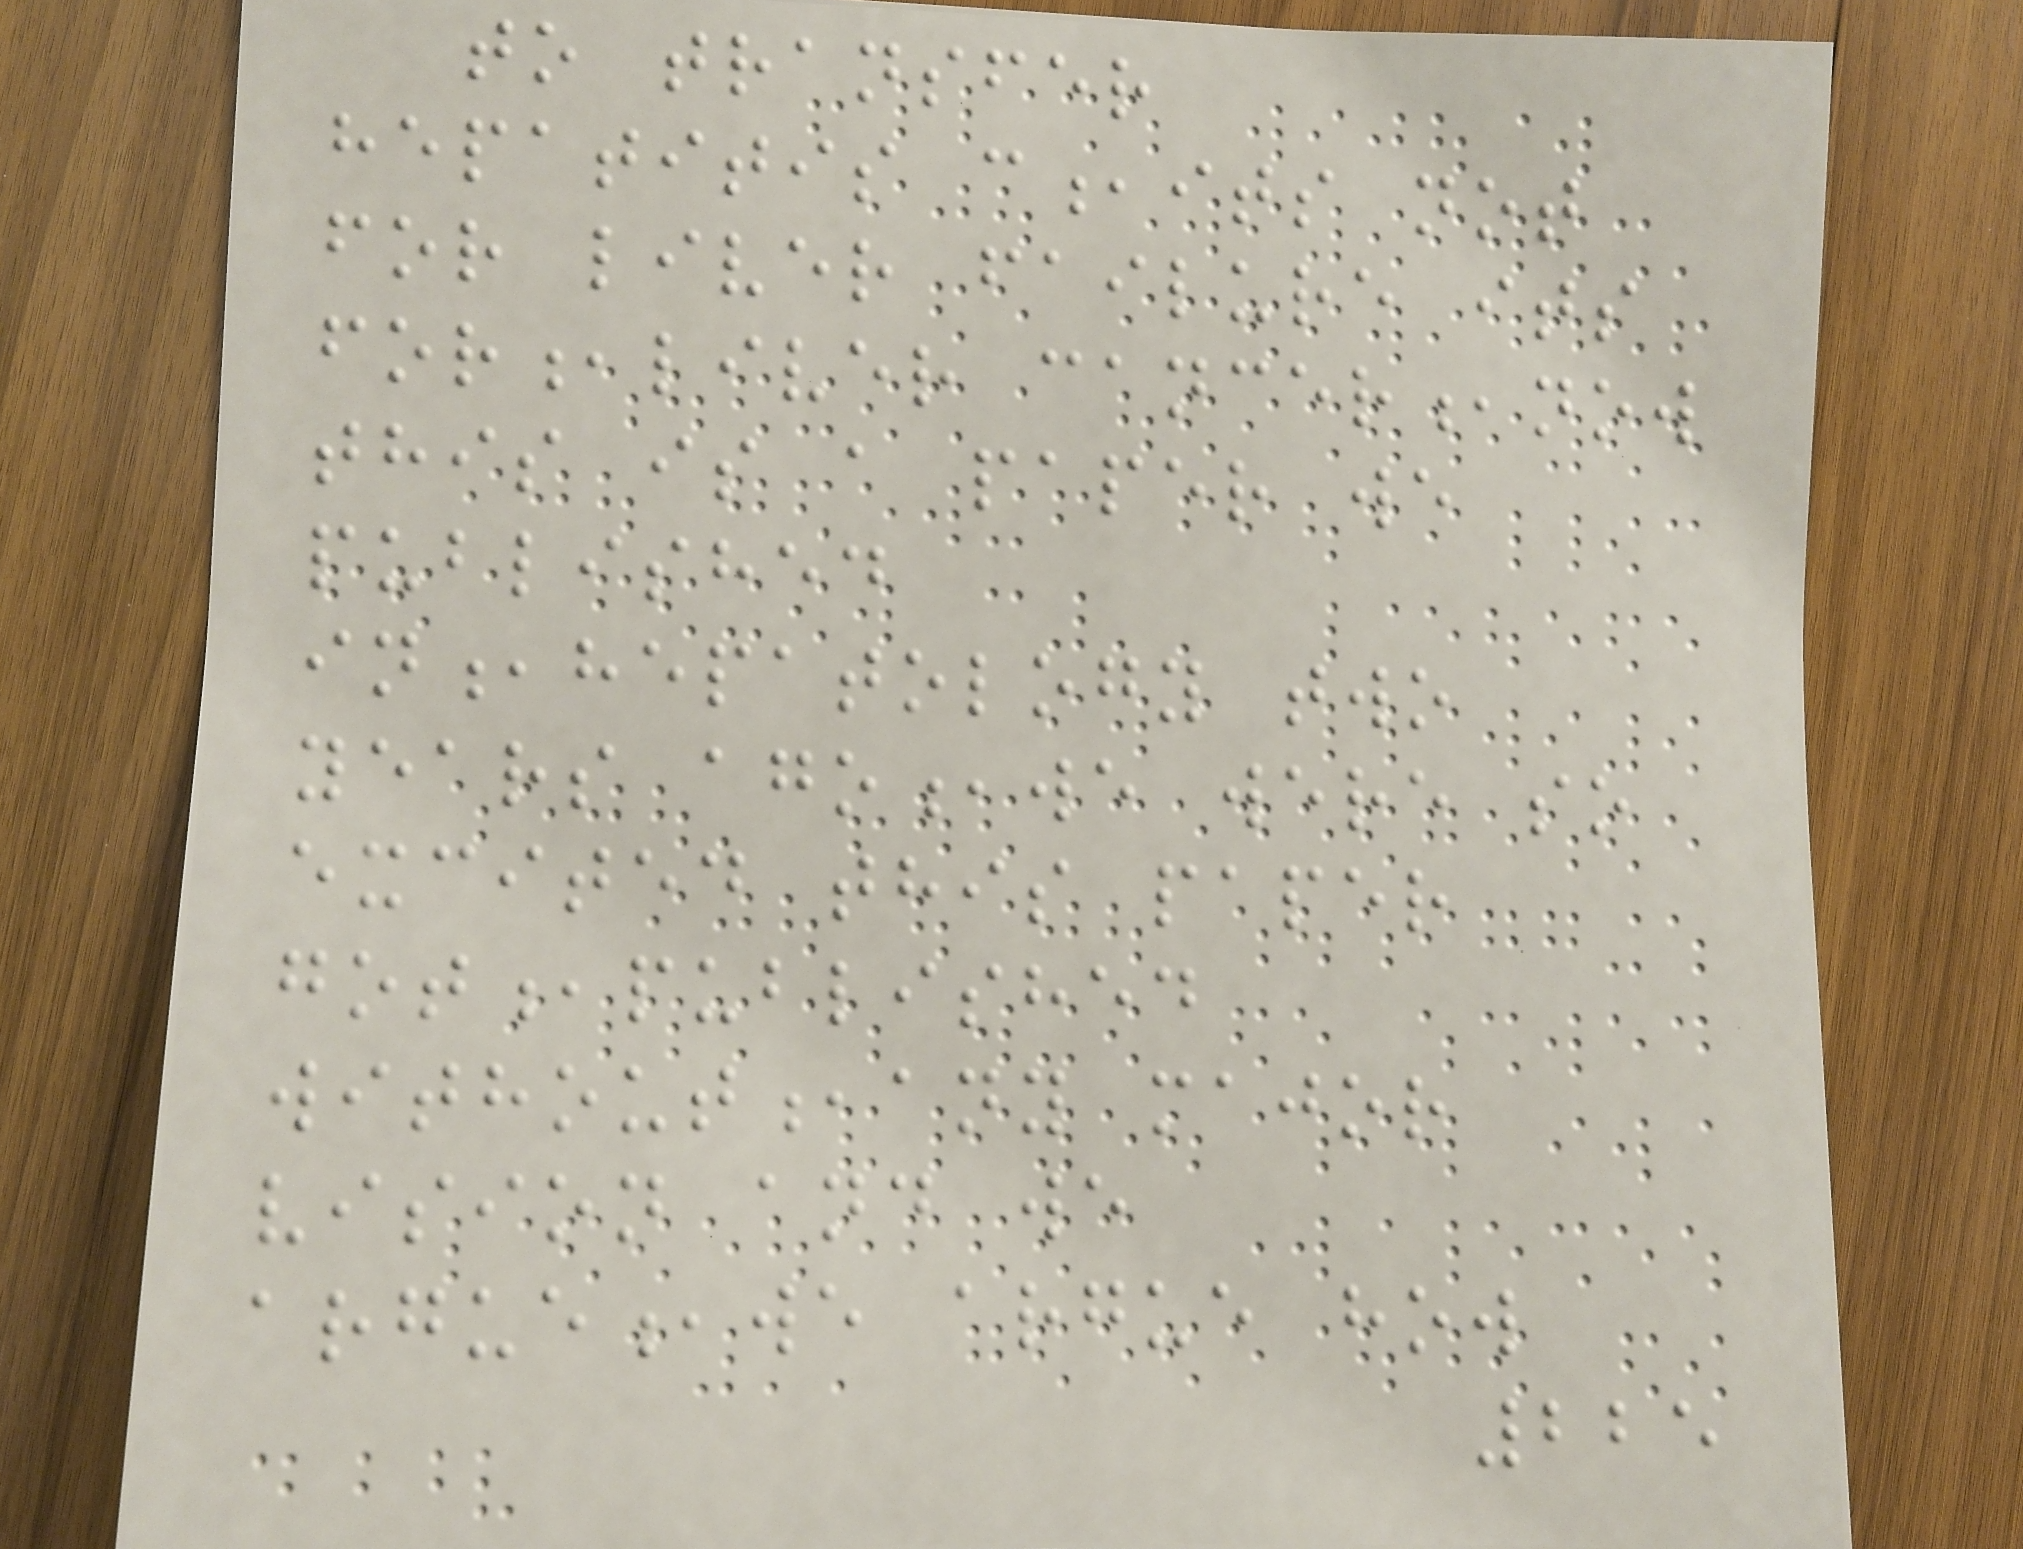to transfer
hepatitis c,its not
for liver failure its
for,liver cancer,now
this is a paper we
published
in,hepatology two
years ago,we were so
excited this paper
got,published
without,any major
vision and we
argue,we argue how
225
